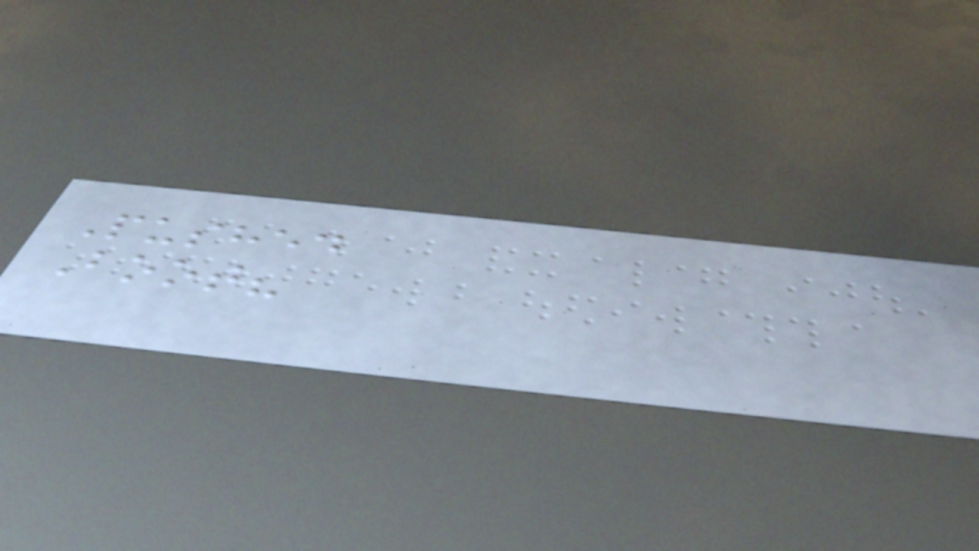Pushed
Boot?
